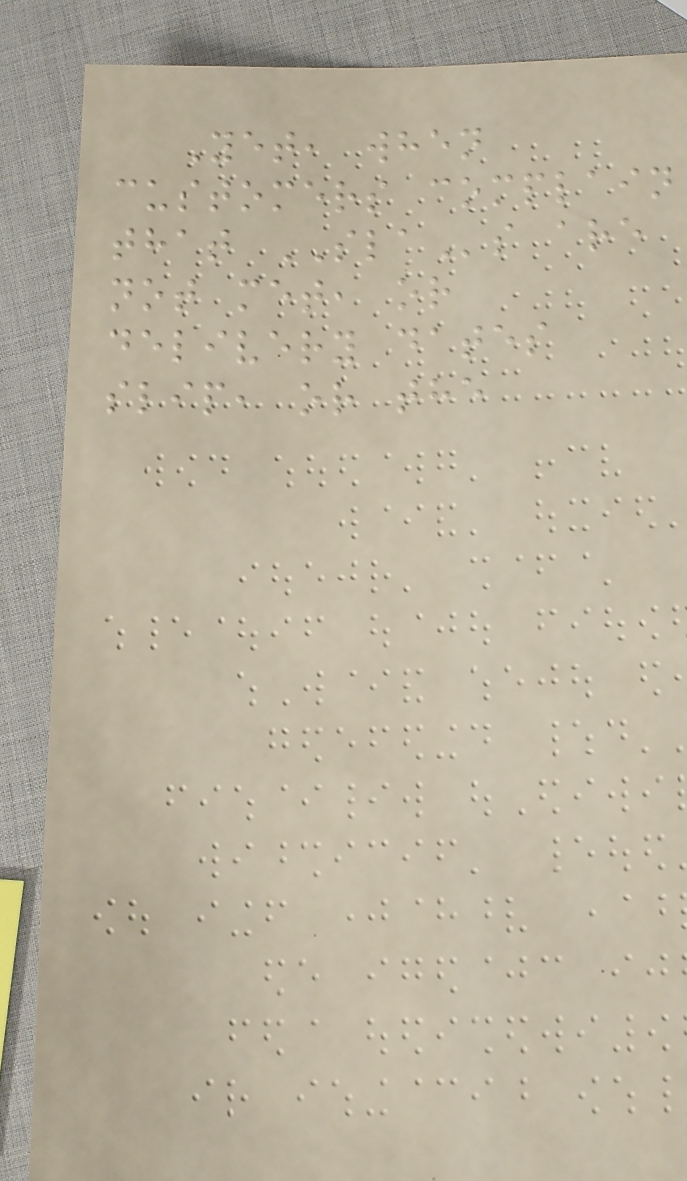Yet, when
customers complain
that SLAs are
not met, or
delivery dates
slip, or the
